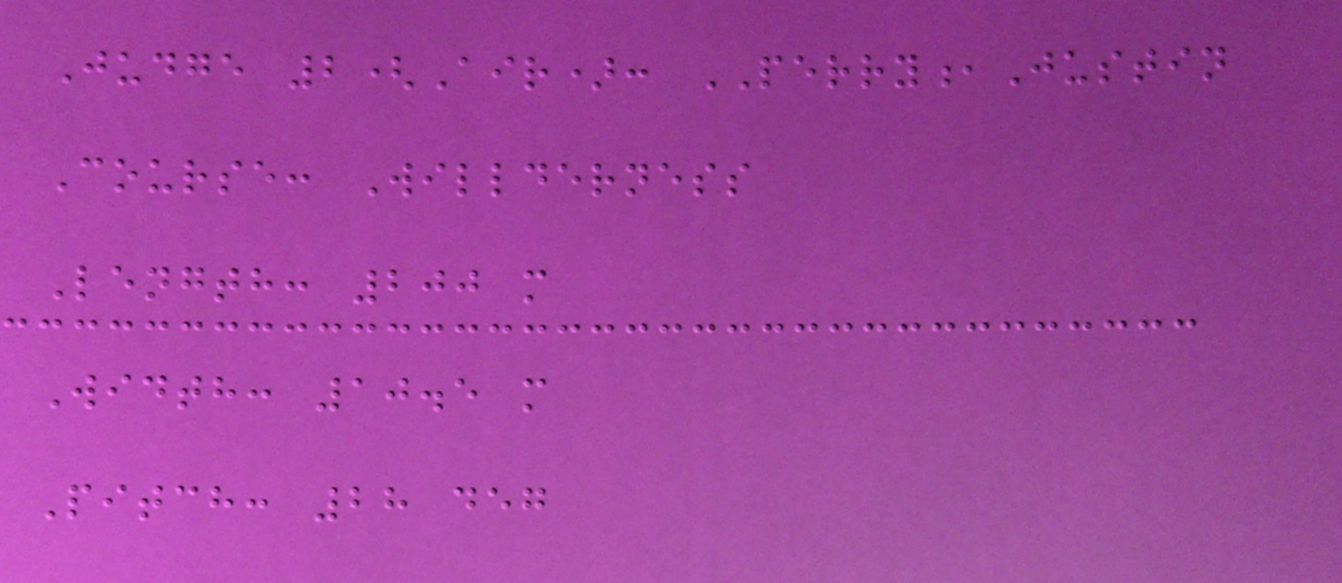Judge 2(Air): PERRY,Justin
Course: Willderness
Length: 200 m
Width: 10.5 m
Pitch: 28 deg
